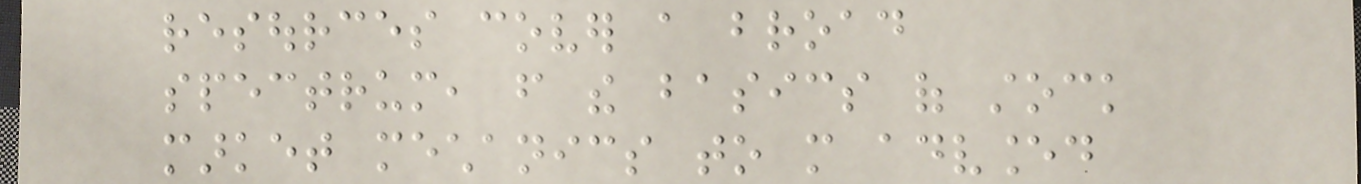resources cover a broad
spectrum, from the basics of stock
market mechanics to more advanced
